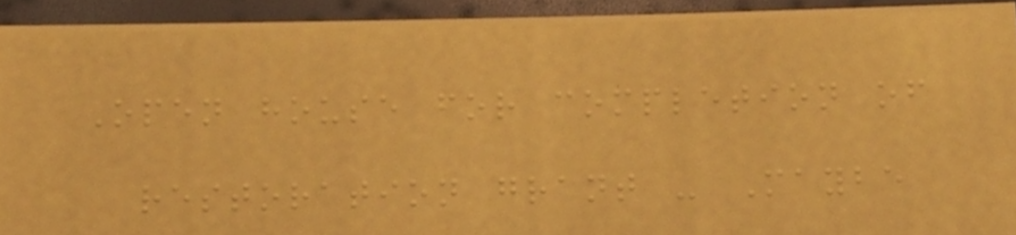Open house for completion of
restoration grant - Maybe
